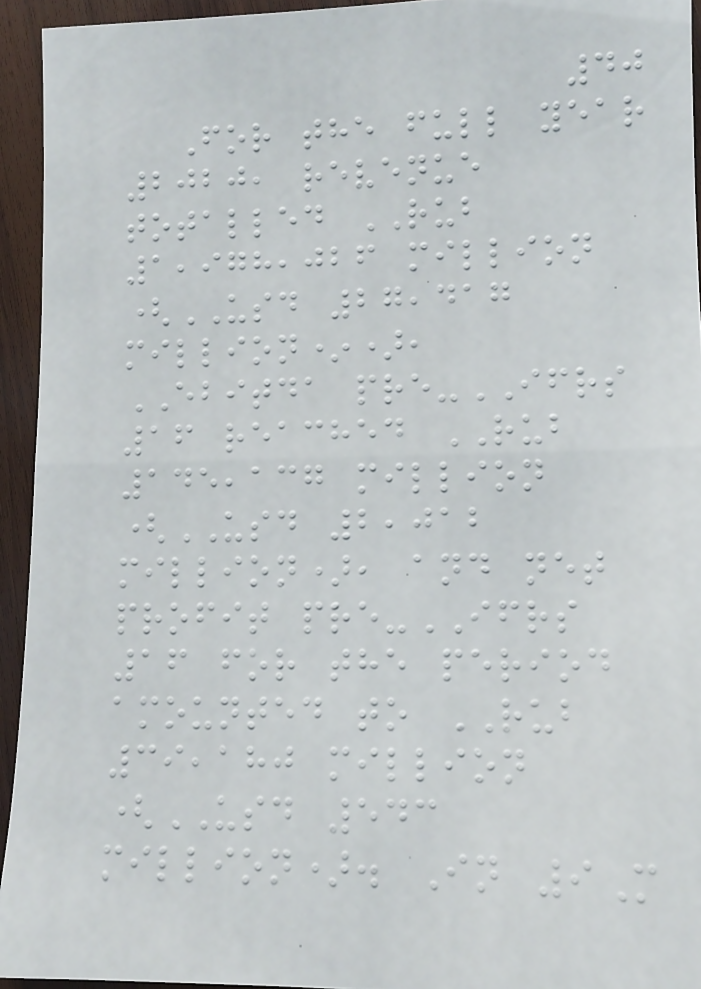40
For the full year
2020, revenue
totalled RUB
1,978,026 million
(USD 27,417
million*),
EBITDA pre-IFRS
16 reached RUB
145,137 million
(USD 2,012
million), and net
profit pre-IFRS
16 for the period
amounted to RUB
39,180 million
(USD 543
million). In 9M
